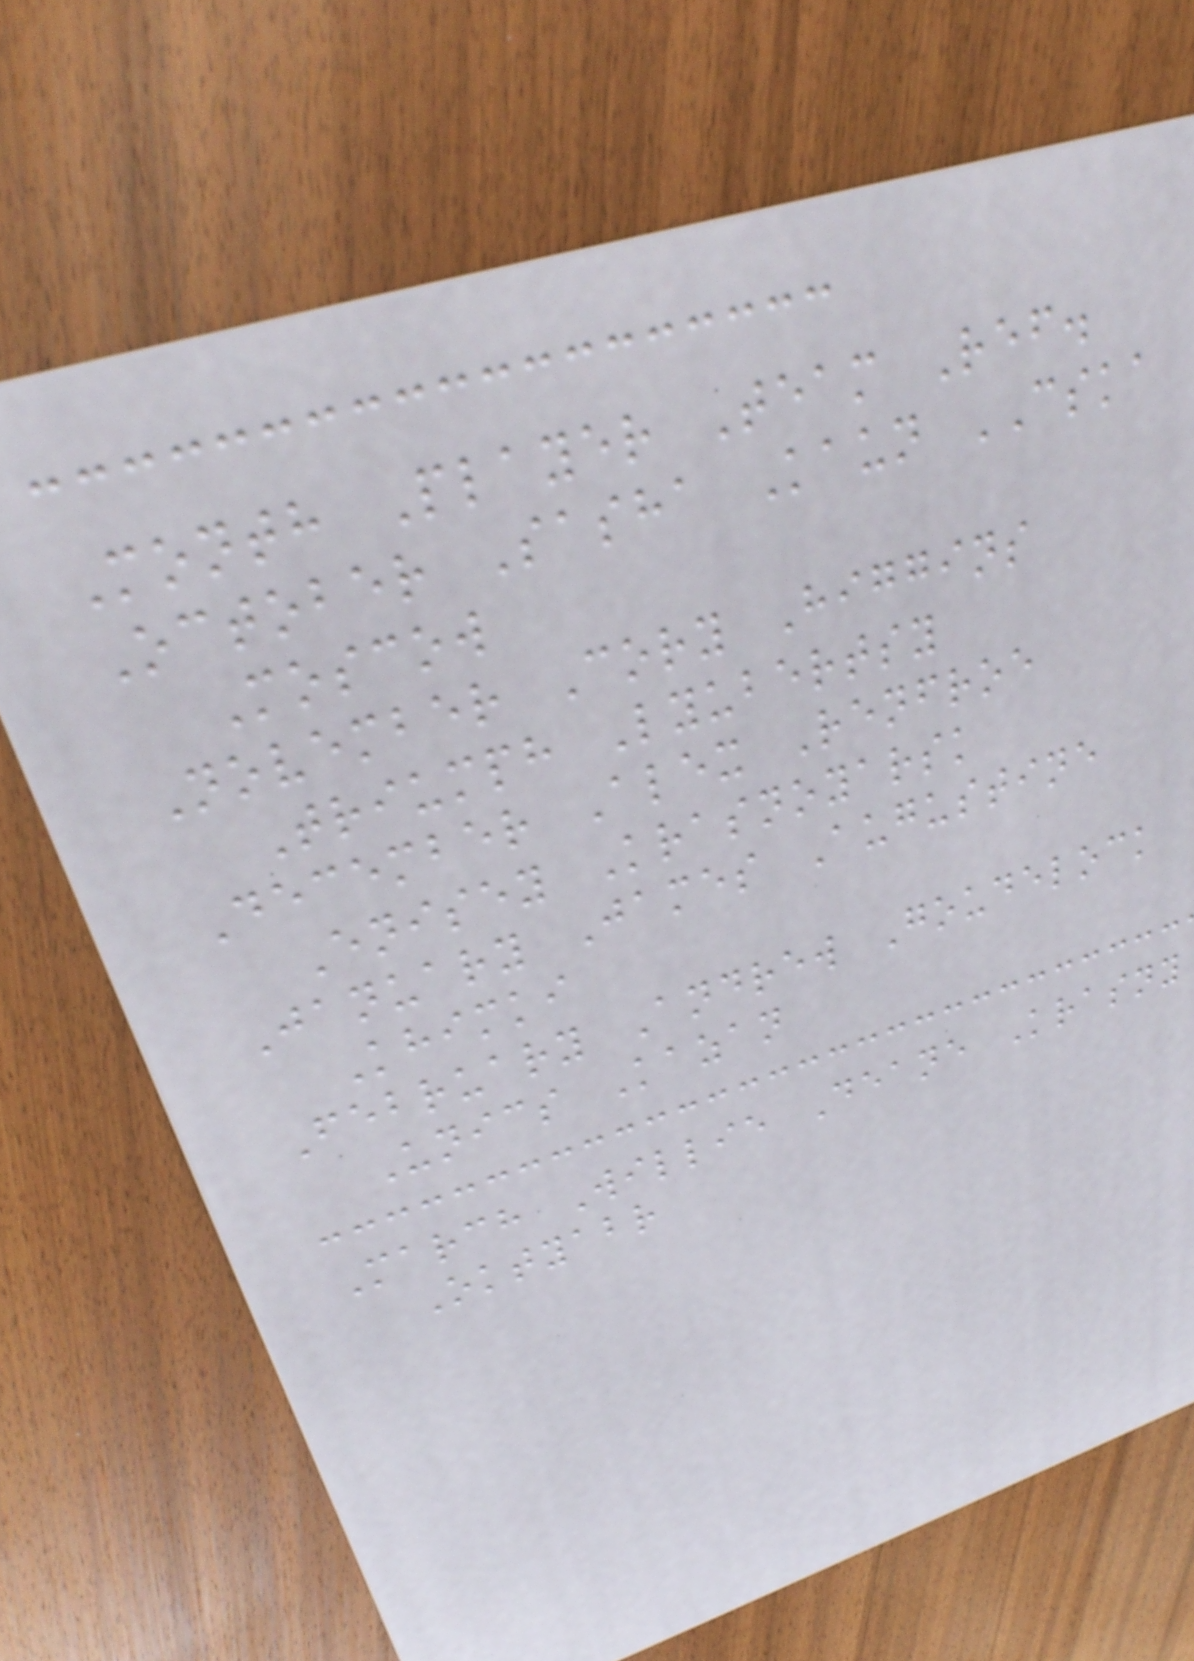Month Player Team Ref.
October Sasha Kaun CSKA
Moscow
November Cory Higgins
Triumph Lyubertsy
December Alex Renfroe
Enisey Krasnoyarsk
January James Augustine
Khimki
February Andrew Goudelock
Unics Kazan
March Willie Deane Krasny
Oktyabr
